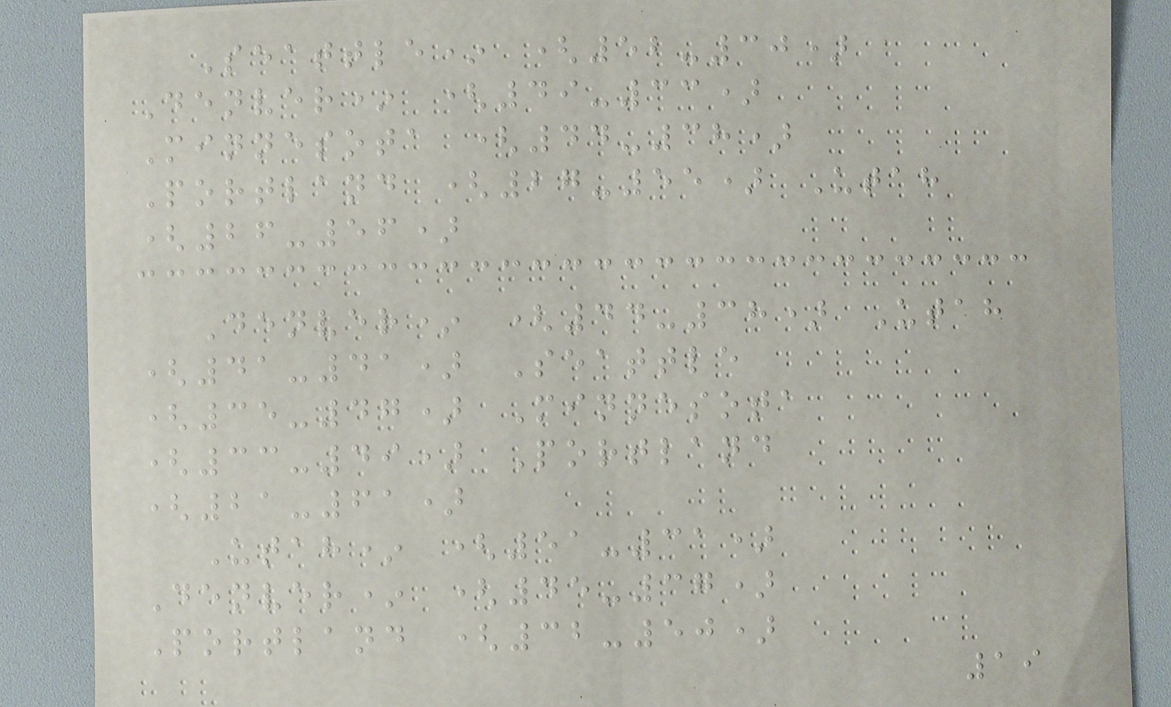Seattle* (52-30)
Denver* (49-33)
Minnesota (44-38)
Portland (27-55) Utah
(26-56)
Denver* (44-38) Utah
(41-41) Seattle
(35-47) Minnesota
(33-49) Portland
(21-61)
Utah* (51-31)
Denver* (45-37)
Portland (32-50)
19
